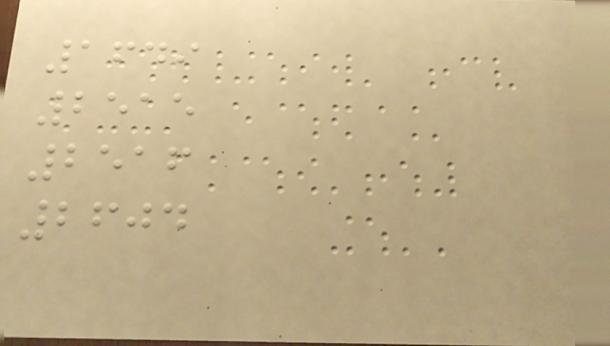1649
2515
2516
2604
